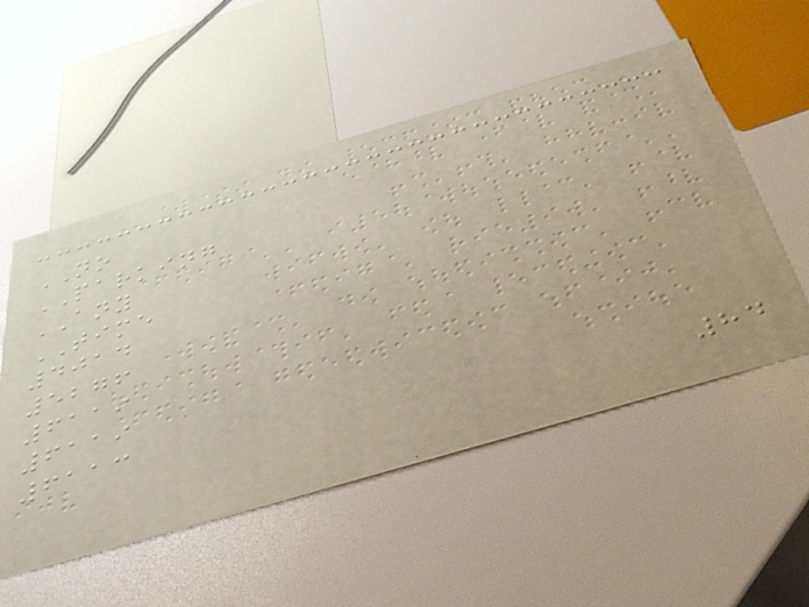NO
PARKING
ANY
TIME
4014
5276
6119
6119
6113
84
